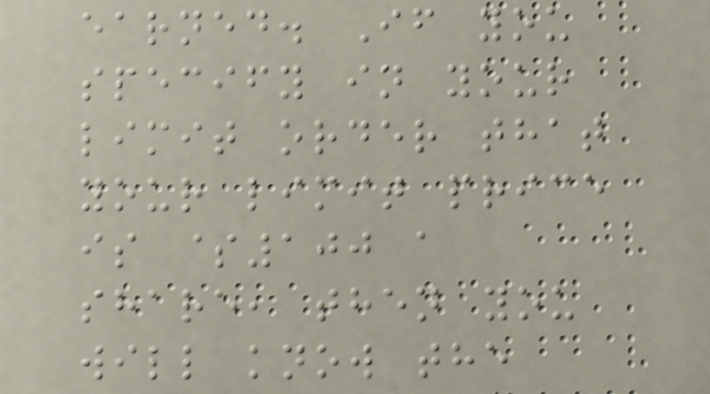earned. If you
specify in your
limit order that
your limit price
is $100 a
share, then you
will know the
